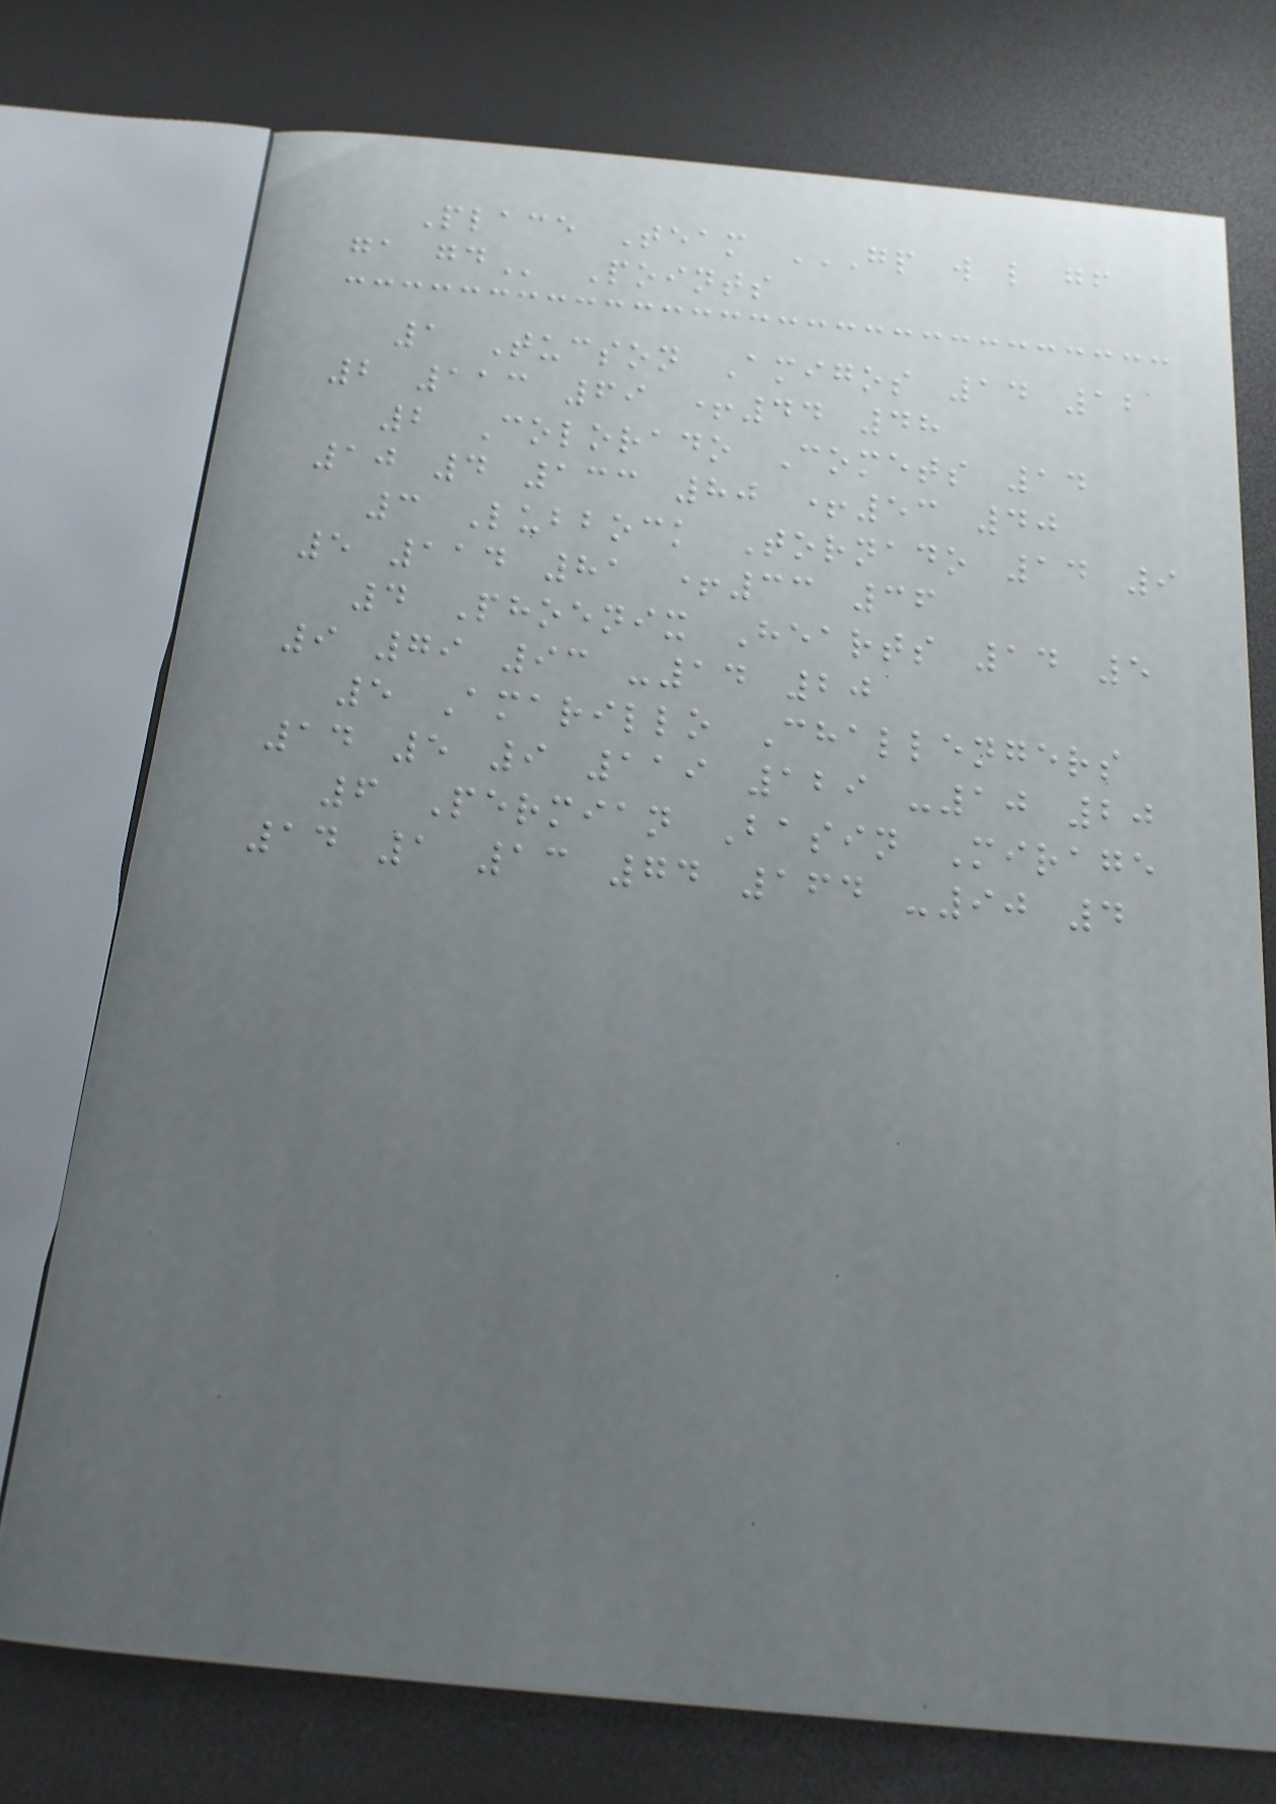Place Team GP W L GF
GA GD Points
1 Tucson Amigos 14 12
2 113 69 +44 48
2 Colorado Comets 14
10 4 133 80 +53 40
3 Lubbock Tornado 14 9
5 114 81 +33 36
4 Phoenix Hearts 14 5
9 79 93 -14 20
5 Amarillo Challengers
14 5 9 119 129 -10 20
6 Permian Basin Mirage
14 1 13 74 164 -90 4
